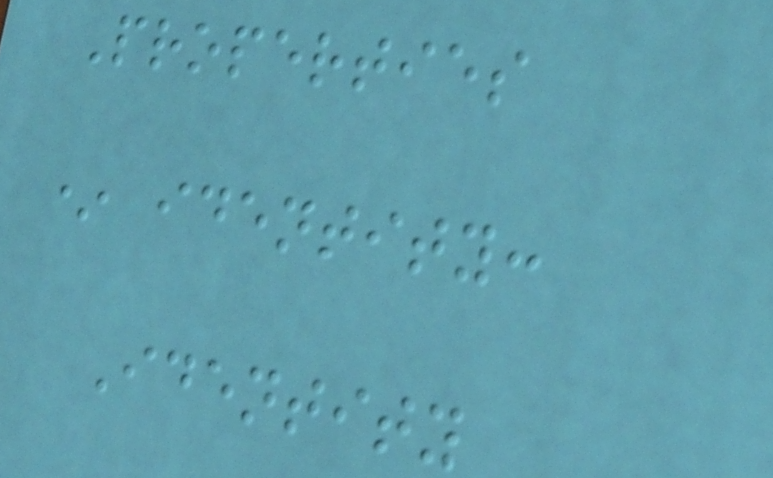Properties
* identity:
Identity
